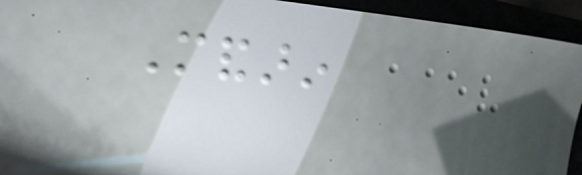Mandarin
